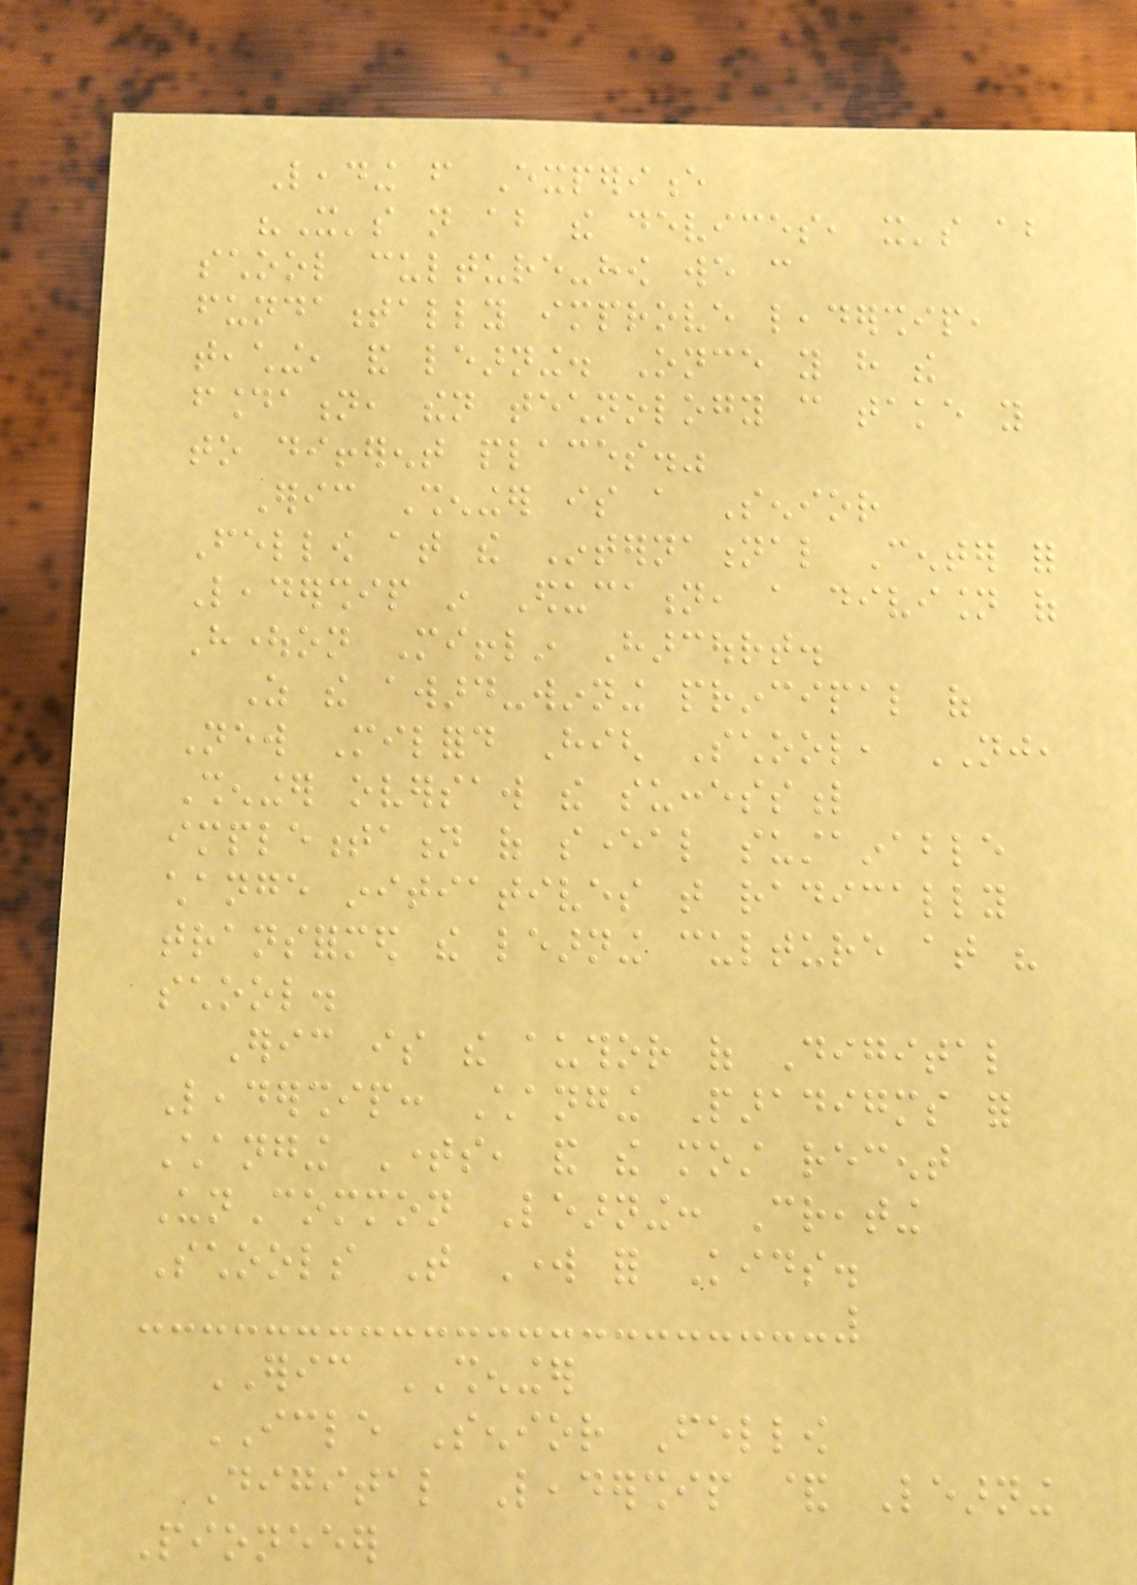Leading from Experience
"It's not about the devices, it's about
school culture-how we can
fundamentally improve leadership,
teaching, and learning. Once you have the
foundation, then technology can take you
to different places."
Eric Sheninger is a Senior
Fellow at the International Center for
Leadership in Education, a division of
Houghton Mifflin Harcourt.
As the award-winning principal of
New Milford High School, NJ,
Sheninger oversaw the successful
implementation of several sustainable
change initiatives that radically
transformed the learning culture at his
school.
Eric is the author of Digital
Leadership: Changing Paradigms for
Changing Times, and the most recent
UnCommon Learning: Creating
Schools That Work for Kids.
ERIC SHENINGER
ICLE Senior Fellow
Digital Leadership & Learning
Pioneeer
